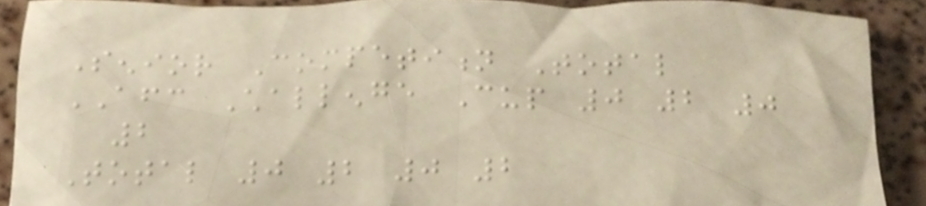Senior Competition Total
AFC Challenge Cup 0 2 0
2
Total 0 2 0 2
